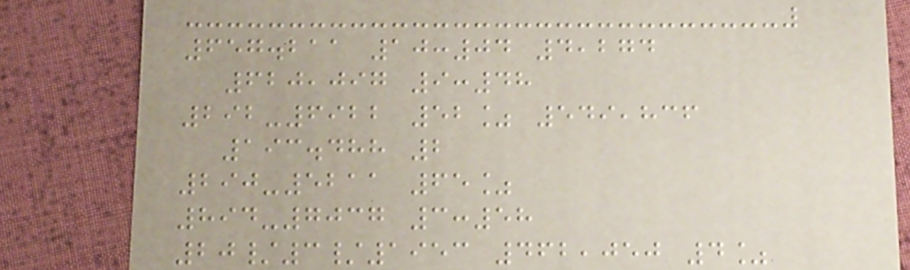657.211 10:04 4,274
620,097 9:48
292-6922 52% 549,836
193.488 2
290-5211 65%
894-7037 3:58
20/3/1953 462,050 4%
